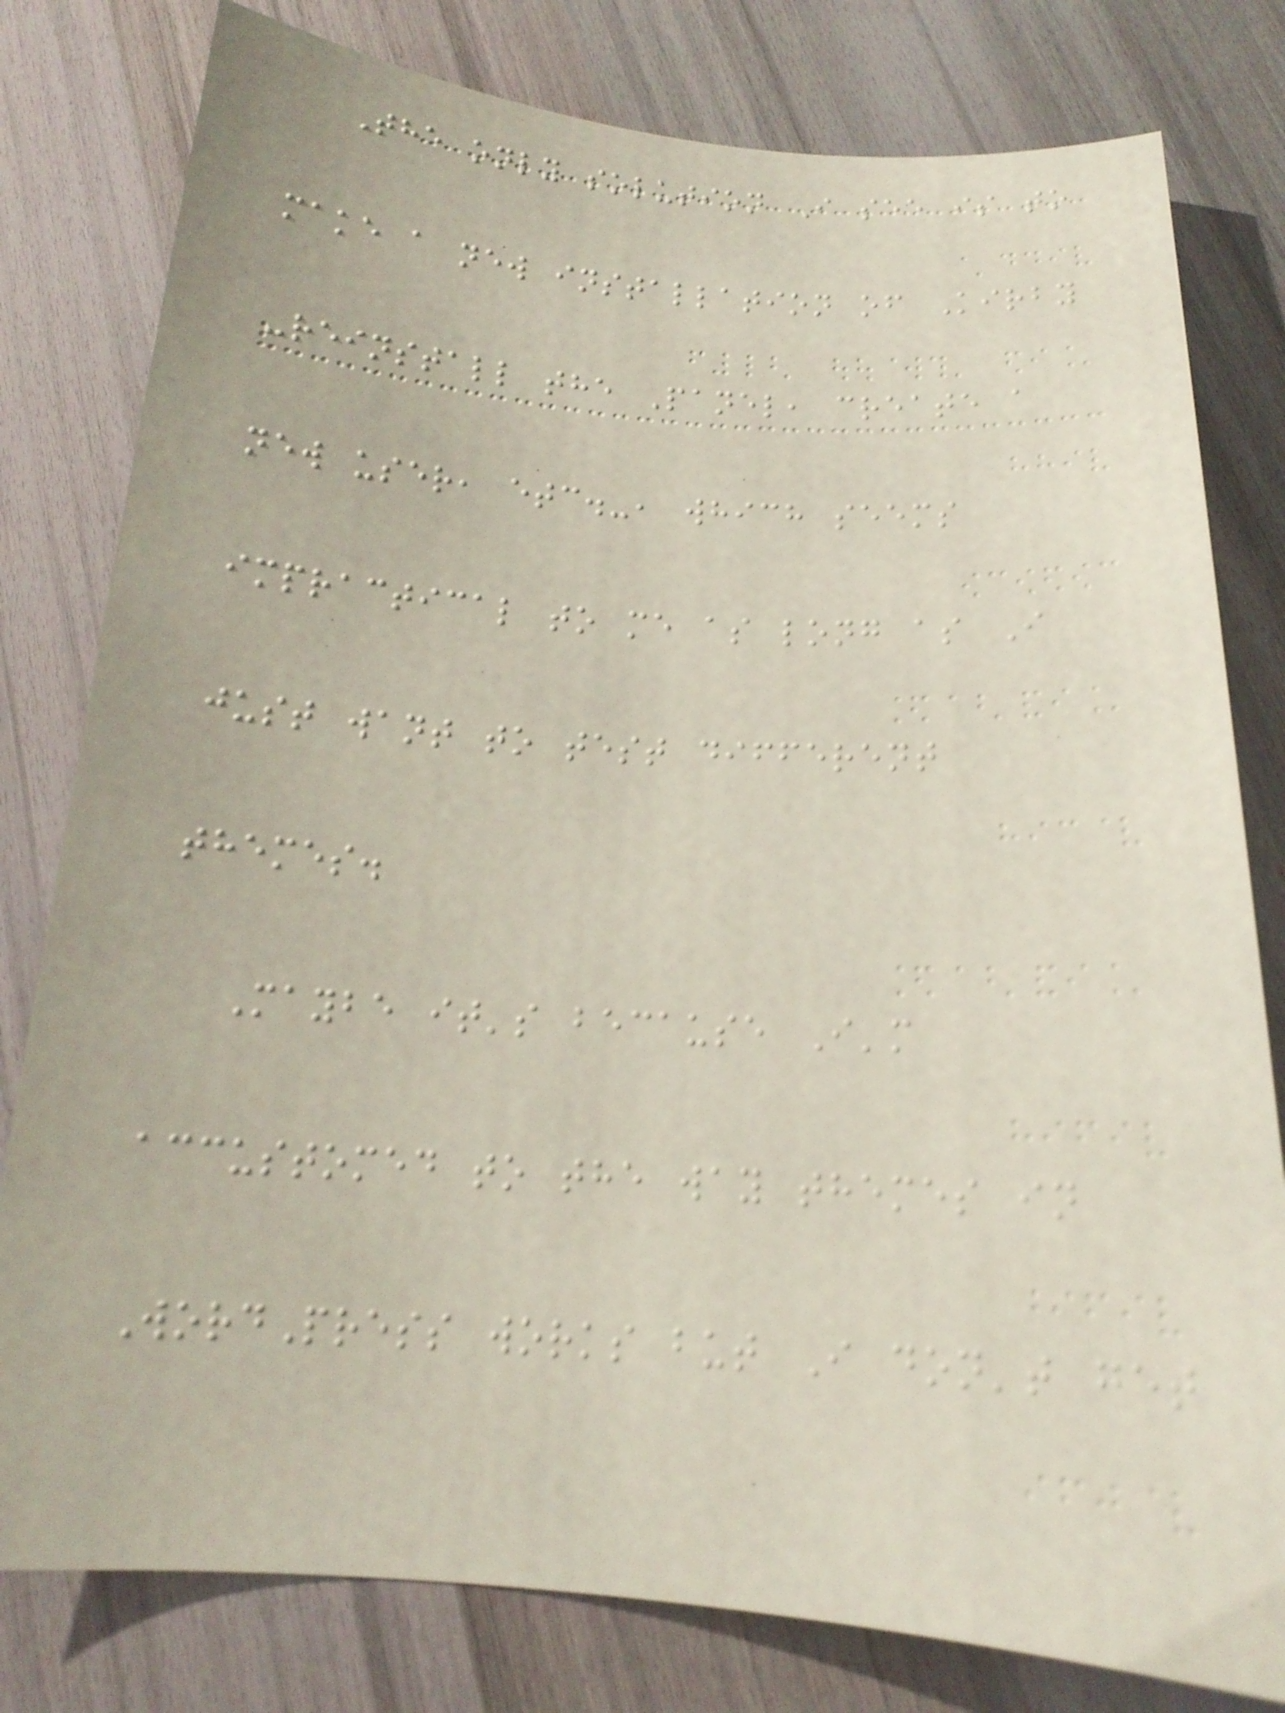The only solution I see is to
make a new installation of Kirby
-reinstall the Panel, create a
new user, etc.-, which seems
impractical to me as long as I
just want to test different
themes.
Maybe it's because I'm
accustomed to the way themes in
WordPress works but I don't get
